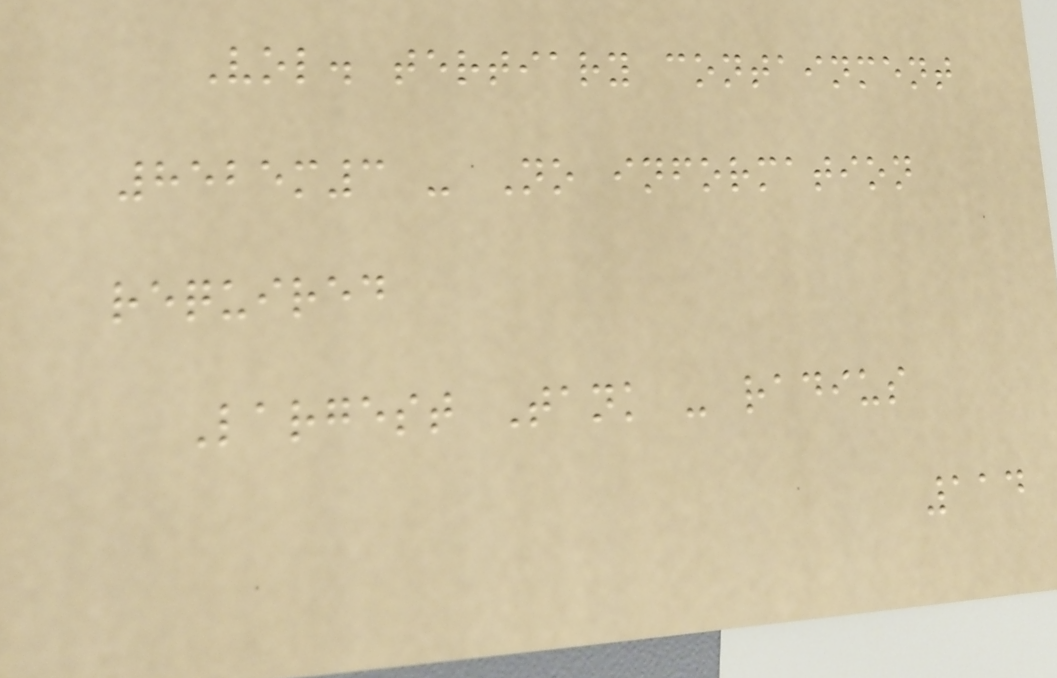Vol. tertiary containment
8525m3 - No information
required
Largest Tank - radius
114
